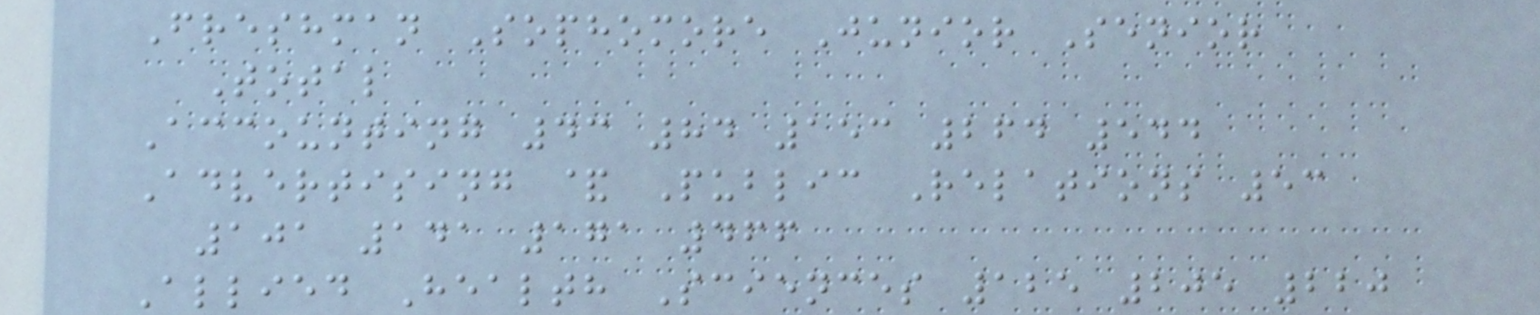Freshman Sophomore Junior Senior
Total
Accounting 43 84 153 264 544
Advertising & Public Relations 53
101 141 171 466
Allied Health Sciences 125 205 220
